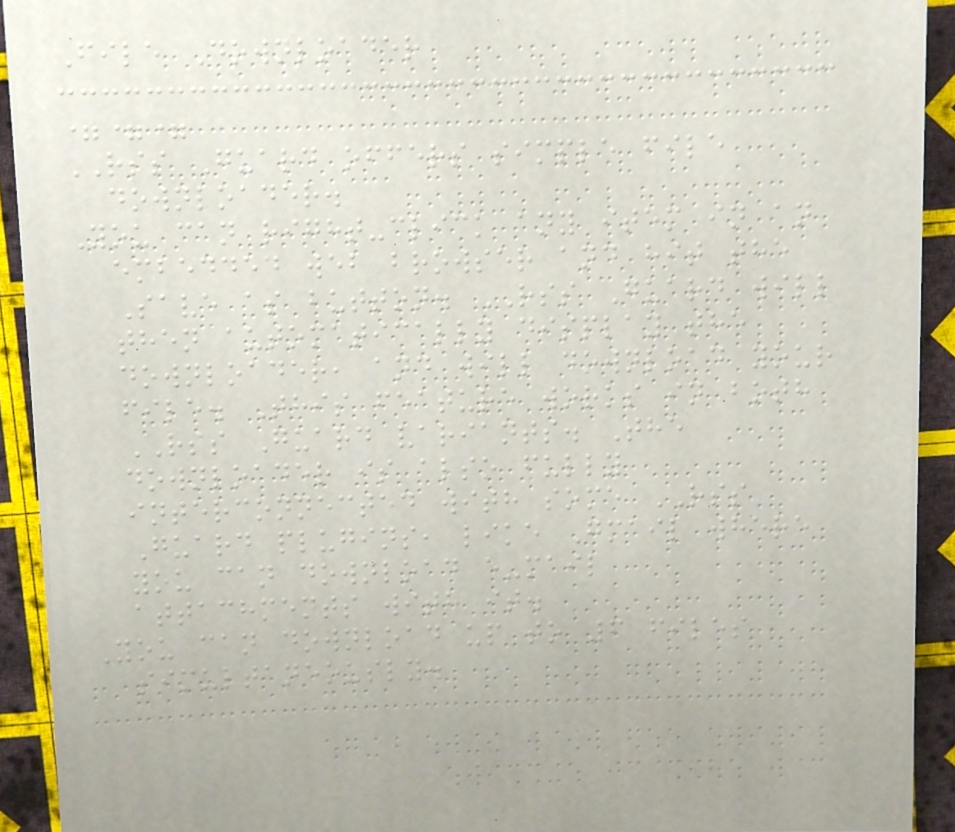File Downloader
===
RSS Guard offers simple file
downloader.
You can right-click any item in an
embedded web browser and hit the
Save as button. RSS Guard will
then automatically display the
downloader, and will download your
file. This feature works in both
RSS Guard variants. The
downloader is also fully
interconnected with some RSS
Guard plugins, like Gmail where
you can download e-mail
attachments with it.
You can download up to 6 files
simultaneously.
